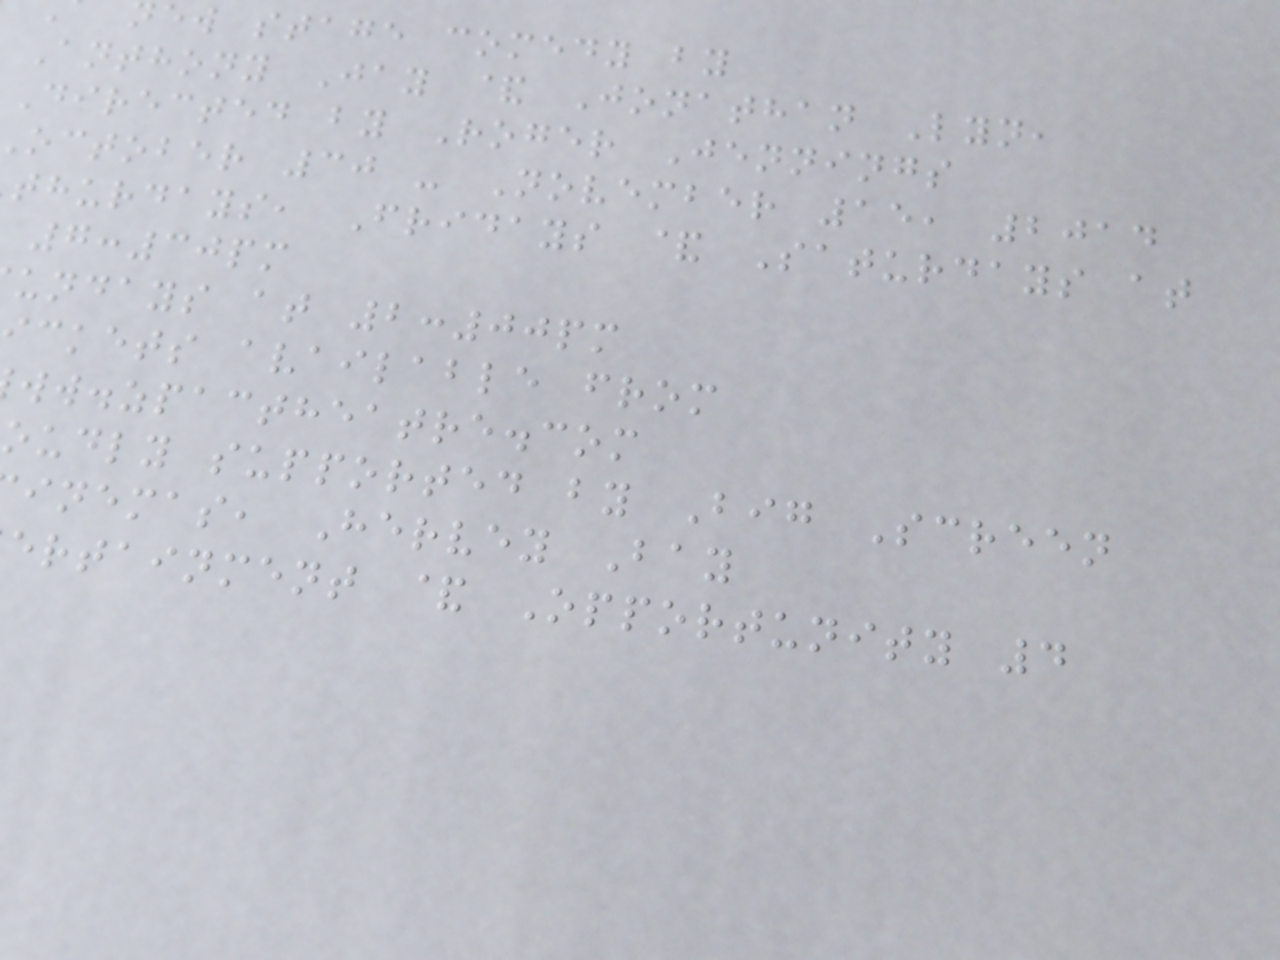new stage comedy by
Anthony Jay & Jonathan Lyn,
Directed by Roger Jennings
october 30 - November 15, 2014
thurdays, Fridays & Saturdays at
7:30pm
undays at 2:00pm
ckets available from
ww.zpactheatre.com
oudly supported by Big Screen
inemas, Hervey Bay
ertainment & Opportunity 4
